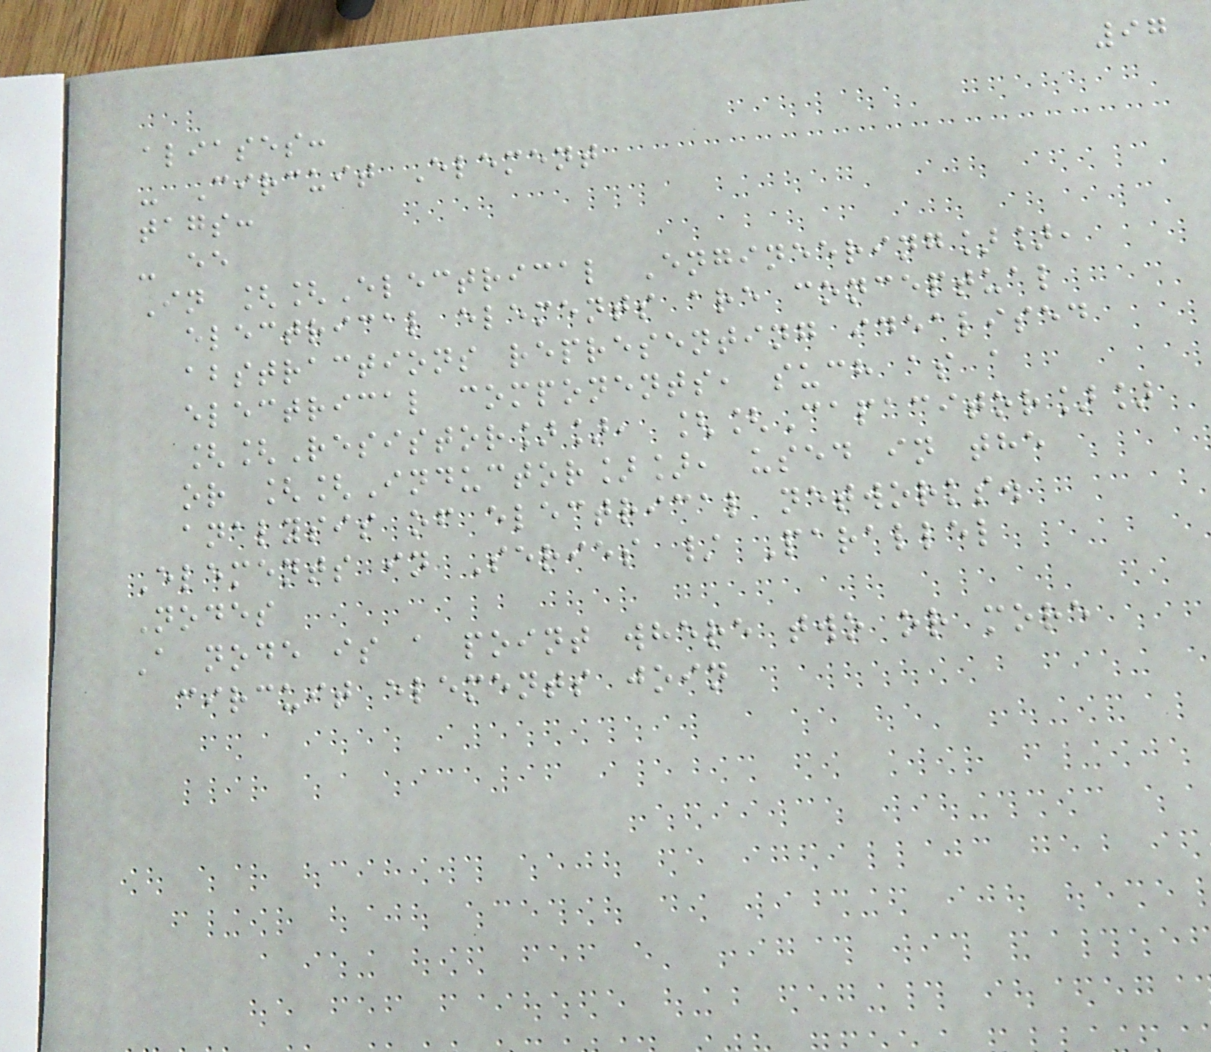97
aliases:
- Circuit Element
tags:
- ee
In [[Electrical Engineering]],
electrical elements are conceptual
abstractions representing idealised
electrical components, such as a
[[Resistor]], [[Capacitor]]
or [[Inductor]], used in the
analysis of electrical networks.
Elements in Series / Parallel
Nodes
A node is a point where two or more
circuit elements join
